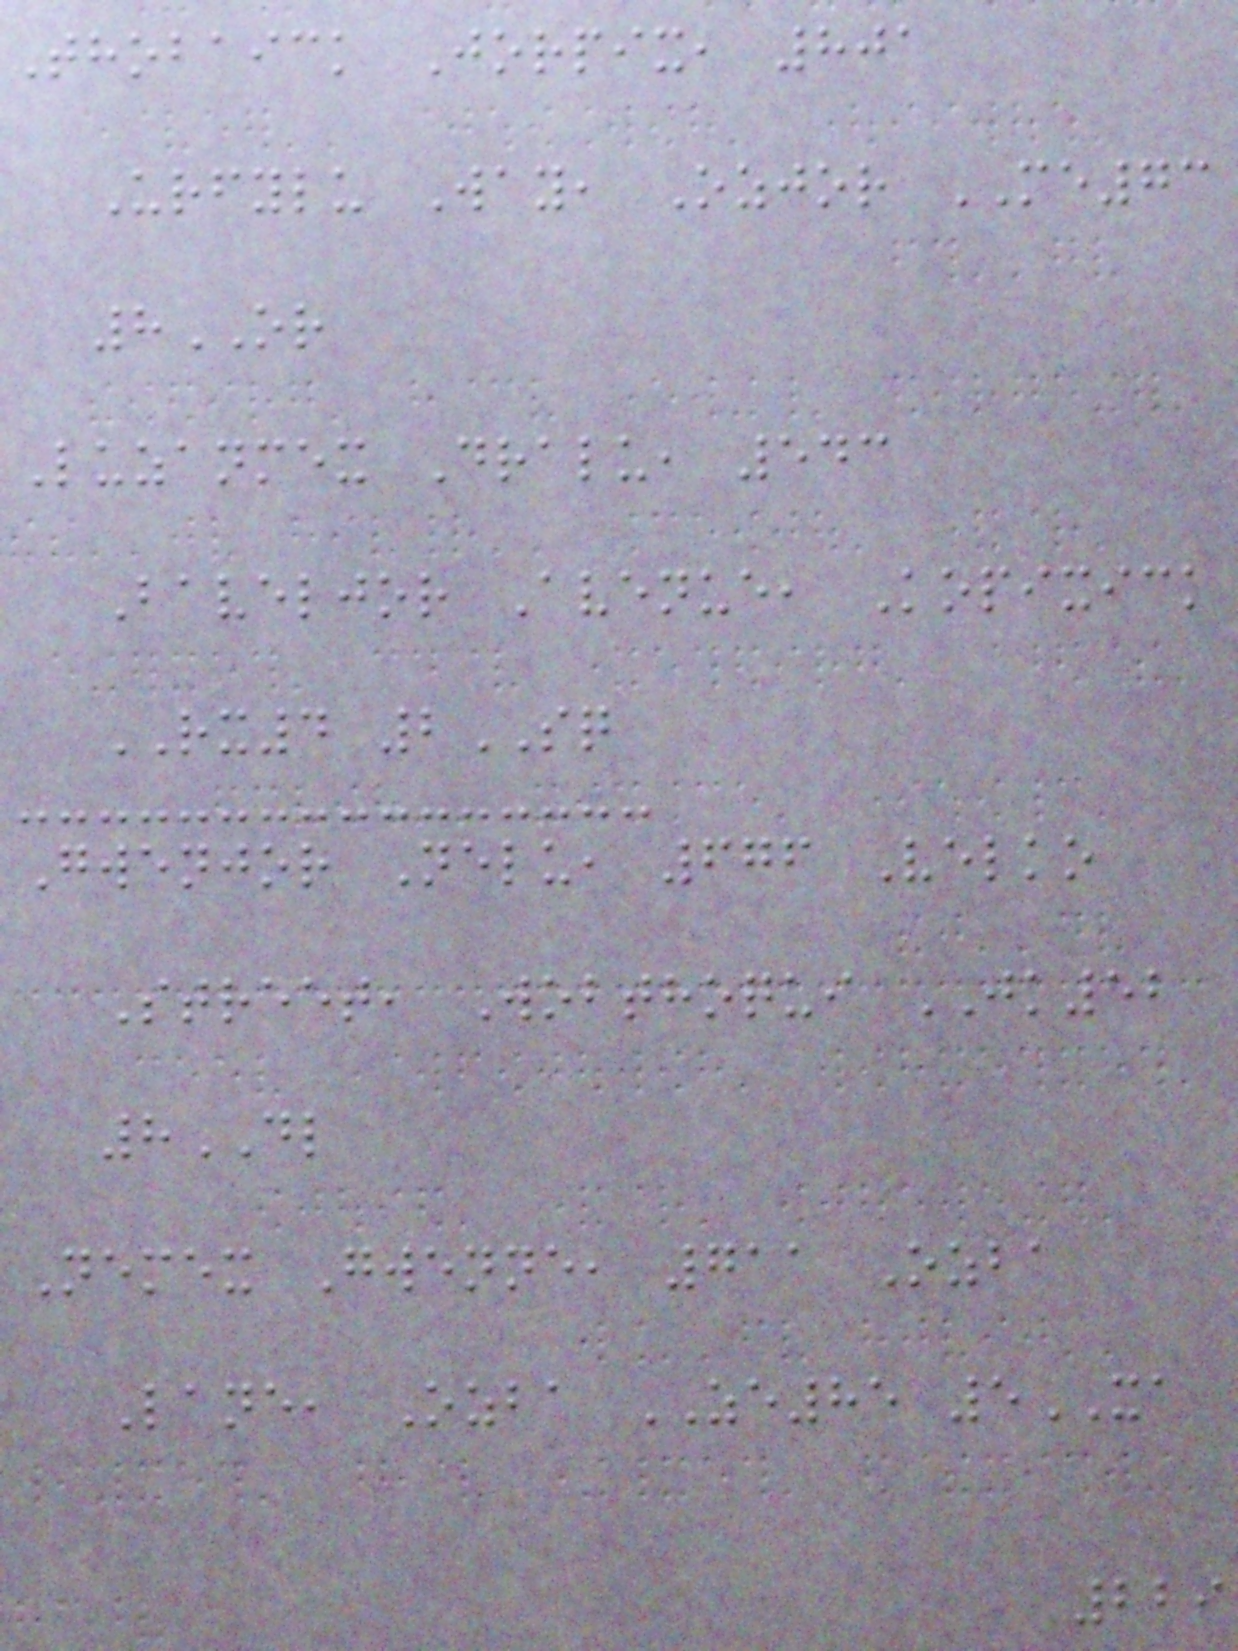Thobaick Jorpix, 801
Urfylu Way, Ozjor ME73
8OR
Luzanmex Dralu, 543
Baveljor Avenue, Kopixick
RX4 2SQ
Gwenjor Nelu, 676 Velko
Street, Wobthoqui JK52
8DL
Nemex Gwenne, 711 Ozba
Lane, Ozba ZE85 5XA
229
